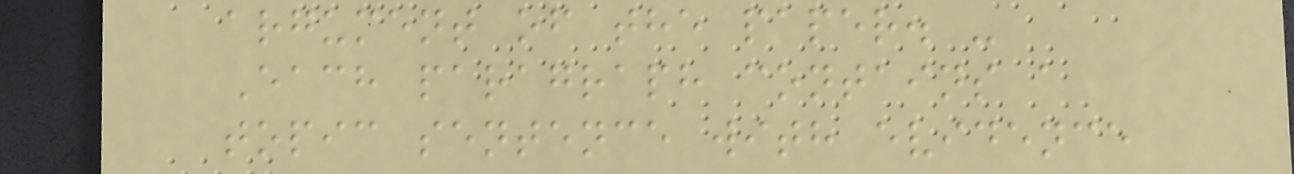argument of the paper. -
Each paragraph contains a
topic sentence with evidence
